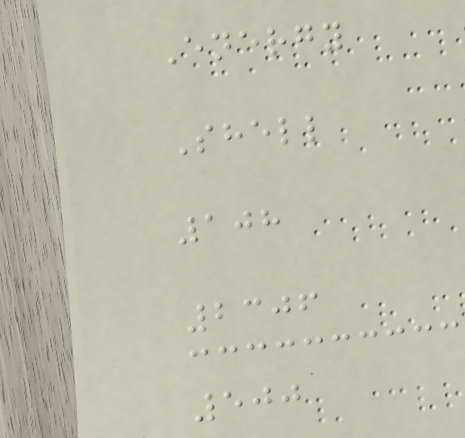Energy
Shell
108
2306
500
